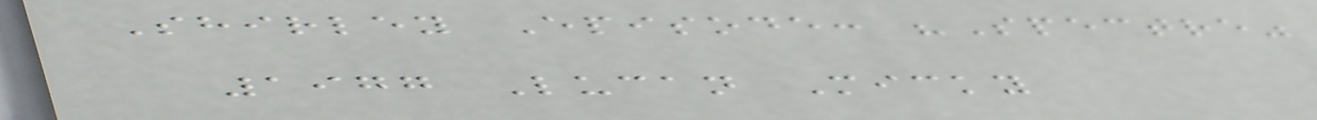Shirley Episode: "Spectre"
1977 Lucan Micky
